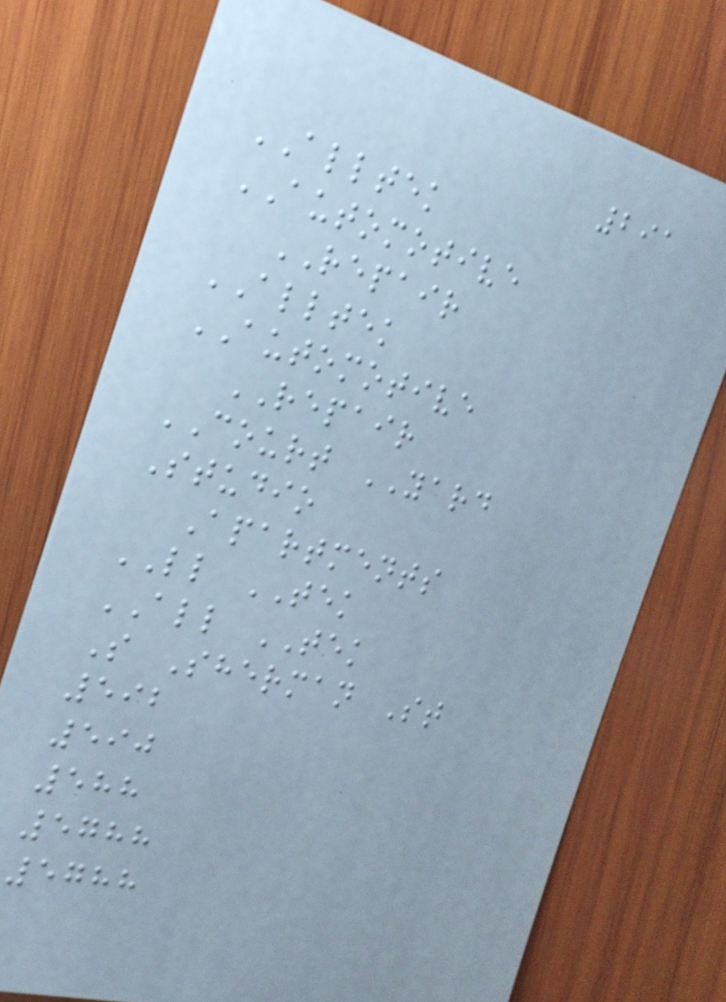291
ALLTEK
AUTOMOTIVE
REPAIR
ALLTEK
AUTOMOTIVE
REPAIR
COURT YARD
Studio
Apartments
LL TEK
ALL TEK
S Sherman St
592
590
588
5788
5788
